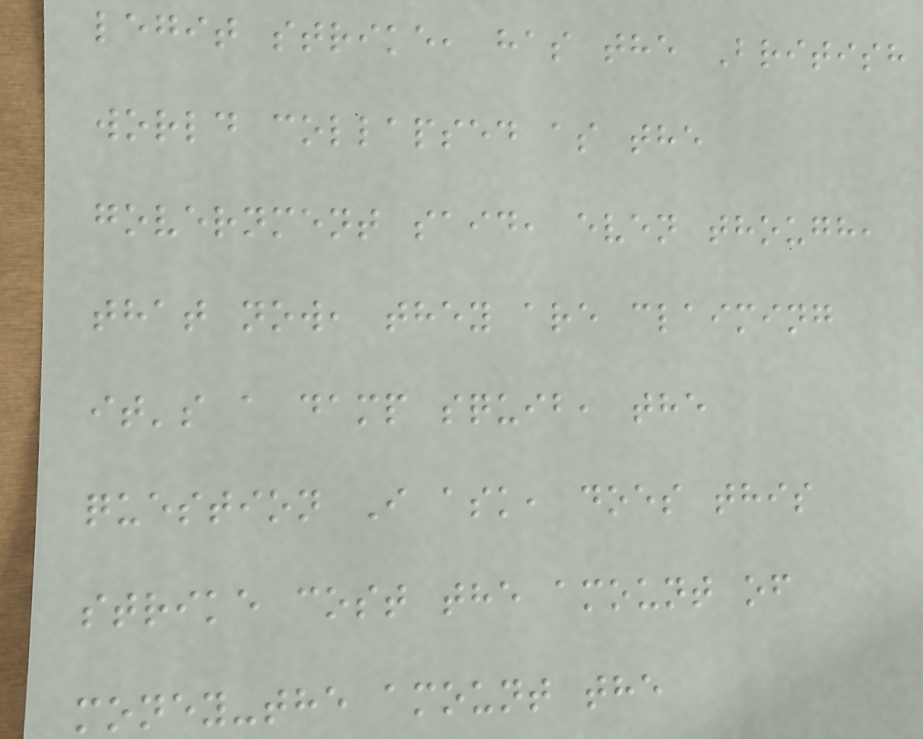legit strike, has the British
world collapsed as the
government said, even though,
that now, they are claiming
it's a damp squib, the
question I ask, does this
strike cost the amount of
money-the amount the
